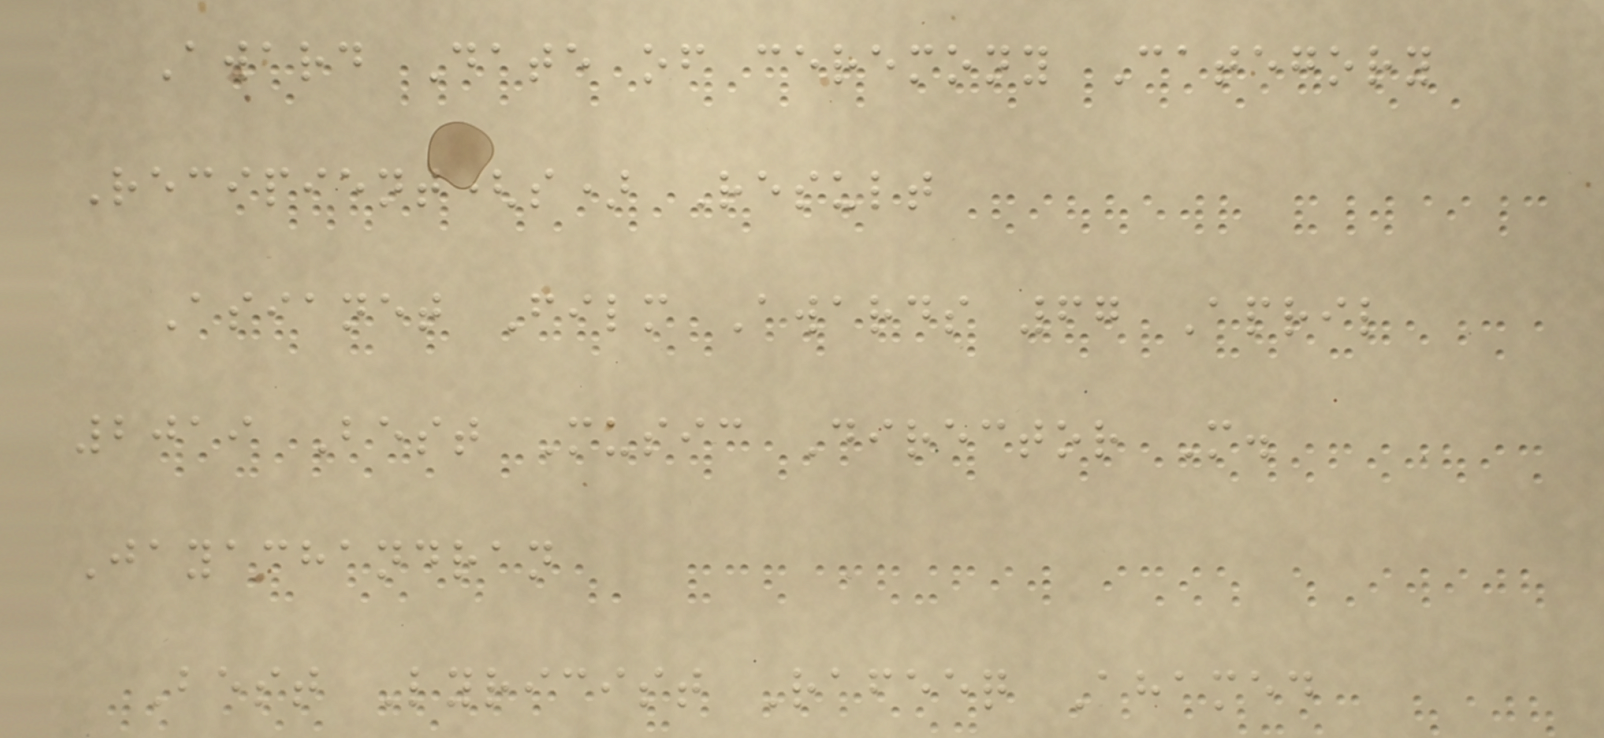Award Date of ceremony Category
Recipient(s) Result
Asianet Film Awards 67 April
2019 Best Music Director M.
Jayachandran
Best Lyricist Rafeeq Ahamed
